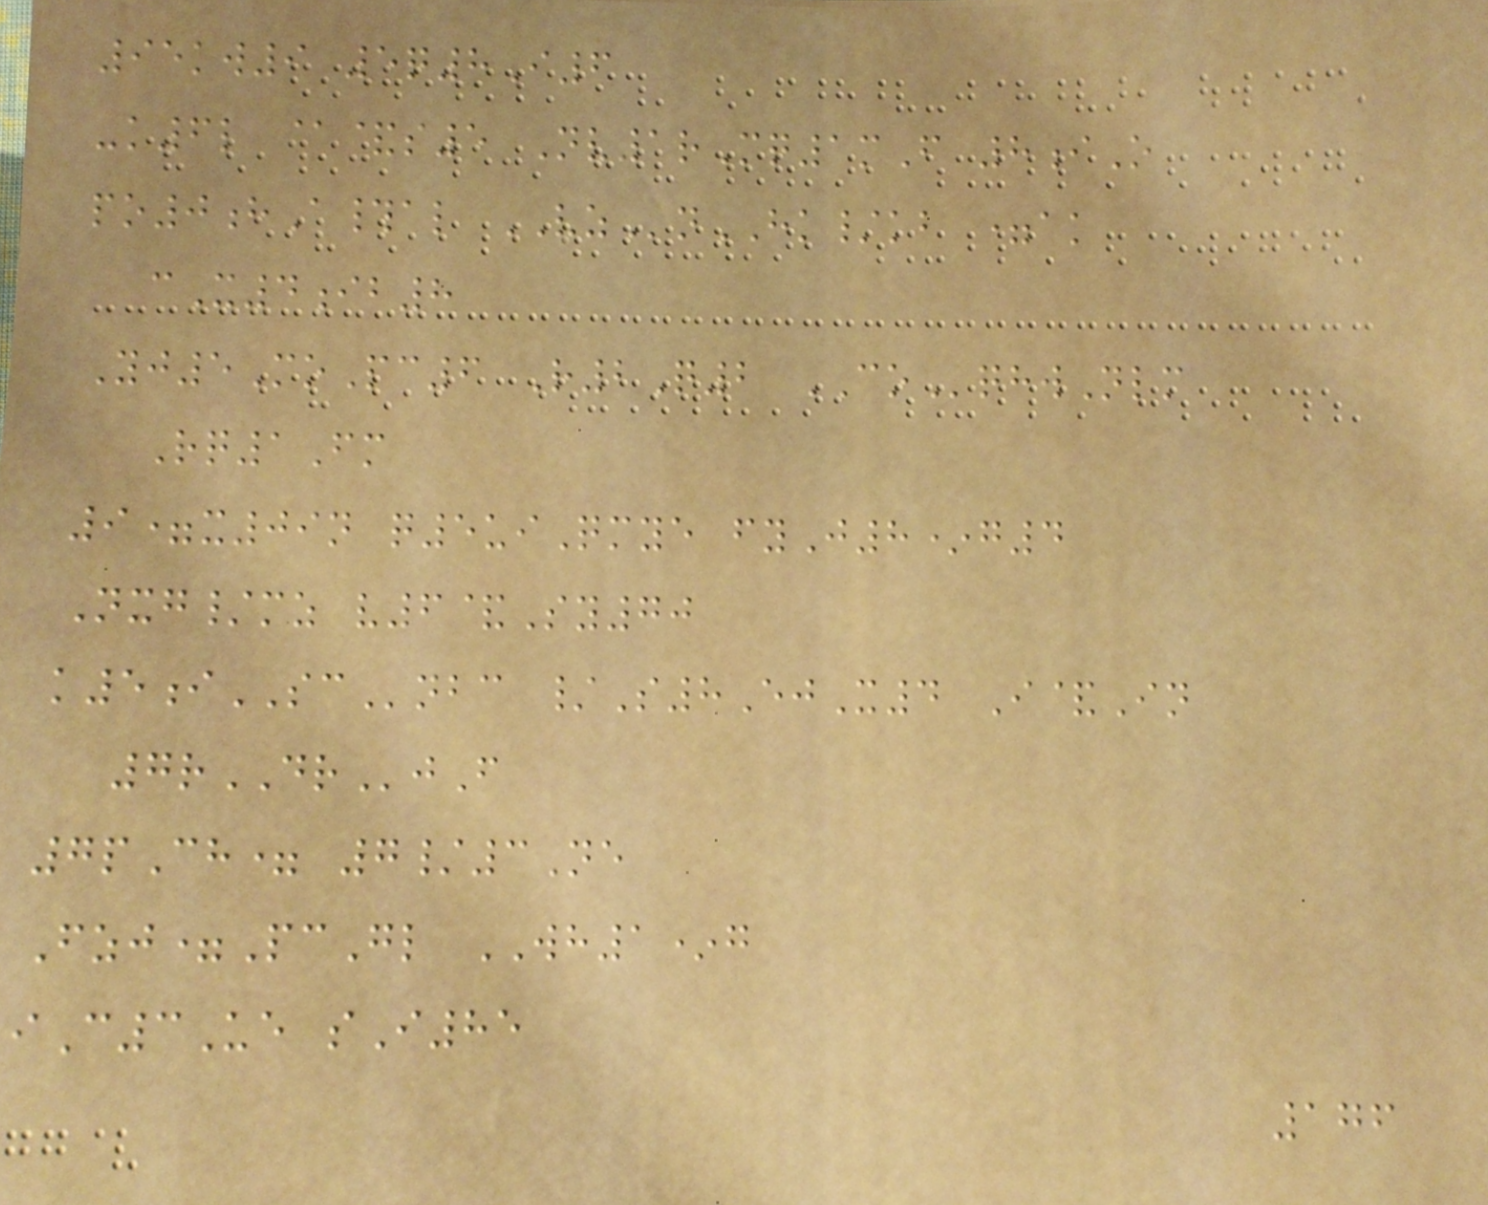95kw9 5q8I6
-k6l @&s5 Nv1rMq1mF 8iO
po0hA#al VZnHK/kb =ak
cX4ib8
Yj5MoPc6 R2Q2 COqhwNlm
Rq1Fm
9=x09n q5uiQmye fyJ8*g4
Nxg/mz v6&Sy70
k5iSCnbc /S8EjX4 I&In
7rDRjF
7pCh= 7/3Ne
Fzj=PcGl WH1*g
iC3Ue sI85
176
